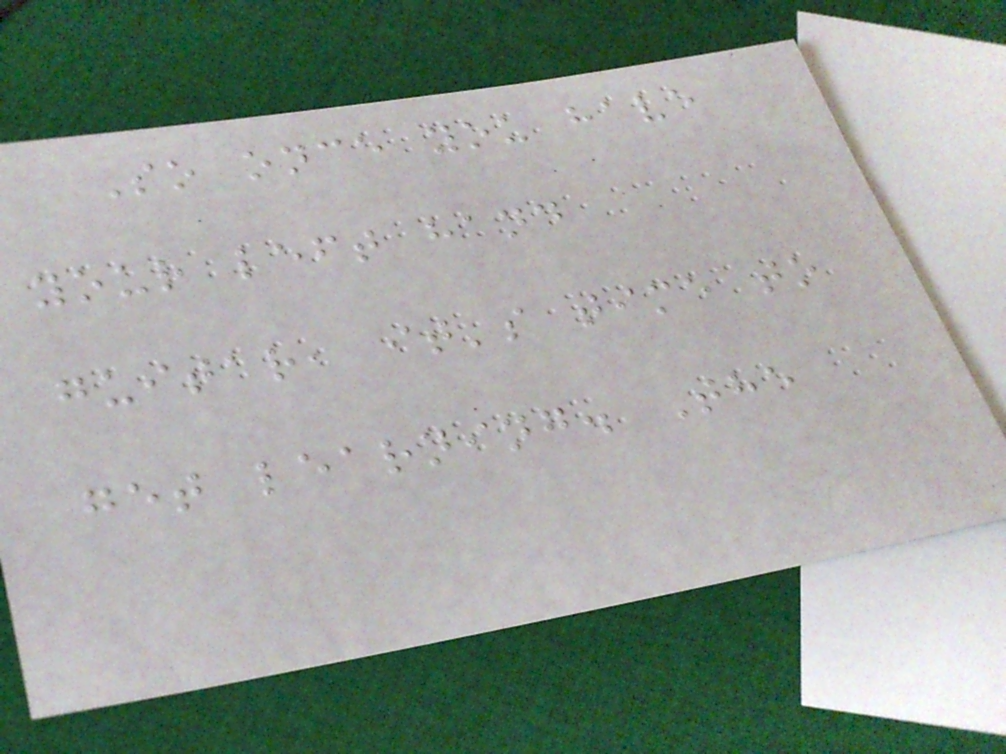So once you have
your left hand
guitar, it's time to
get learning. The
